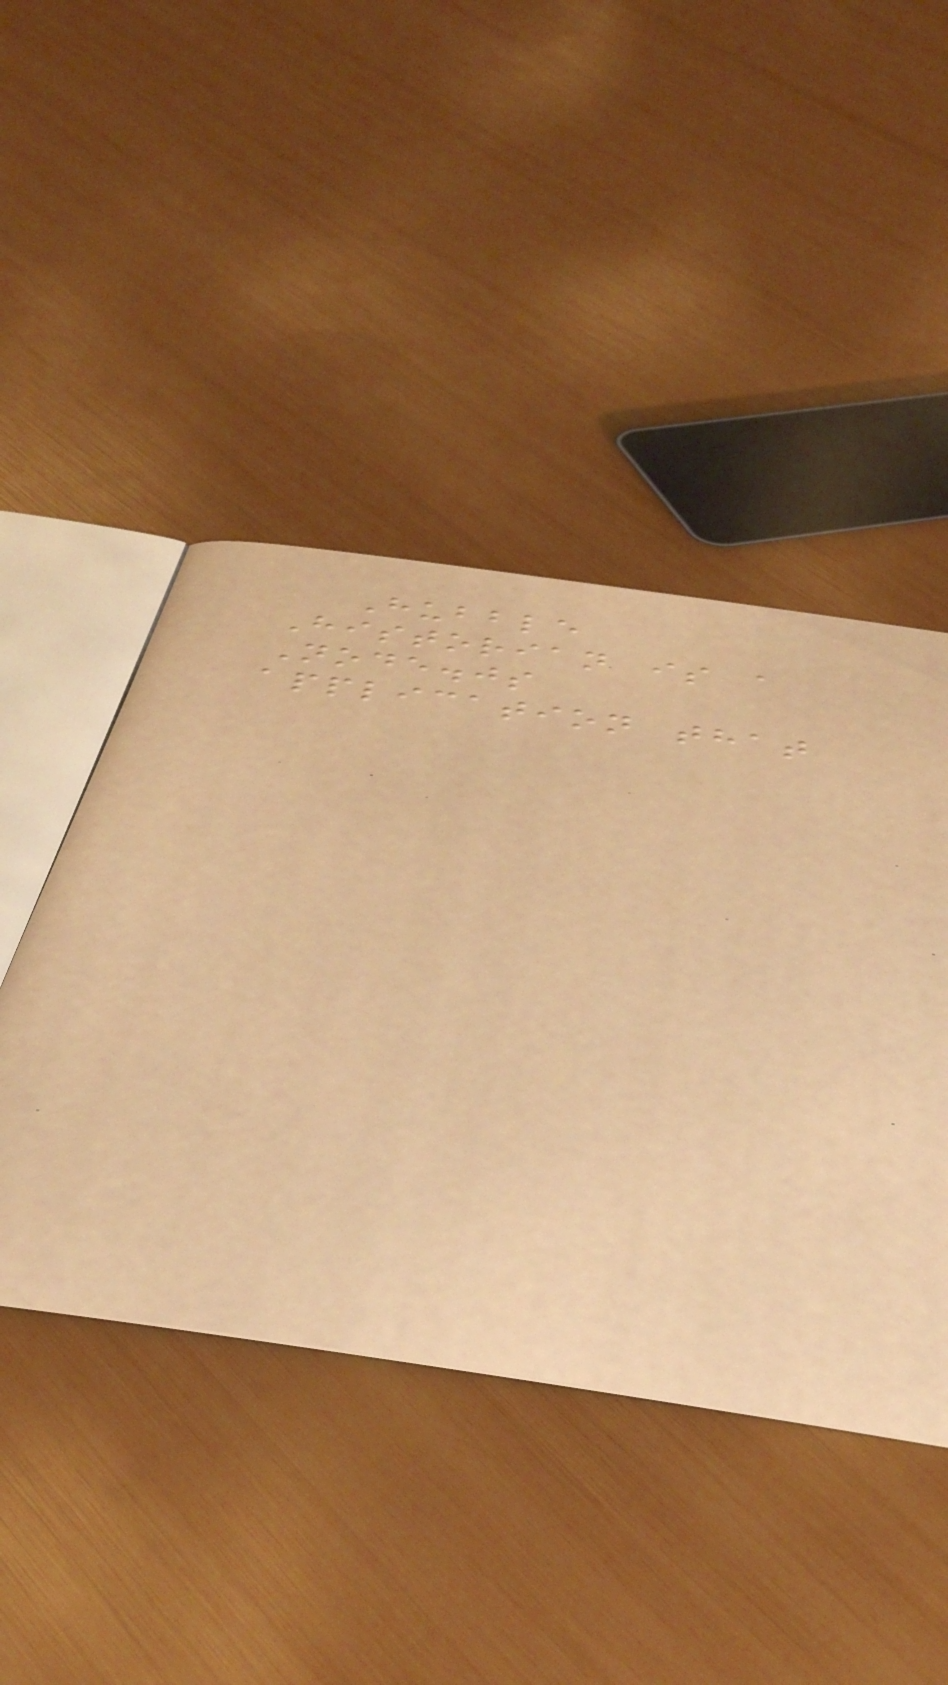Hubble
Historian is a
Node.js
application that
